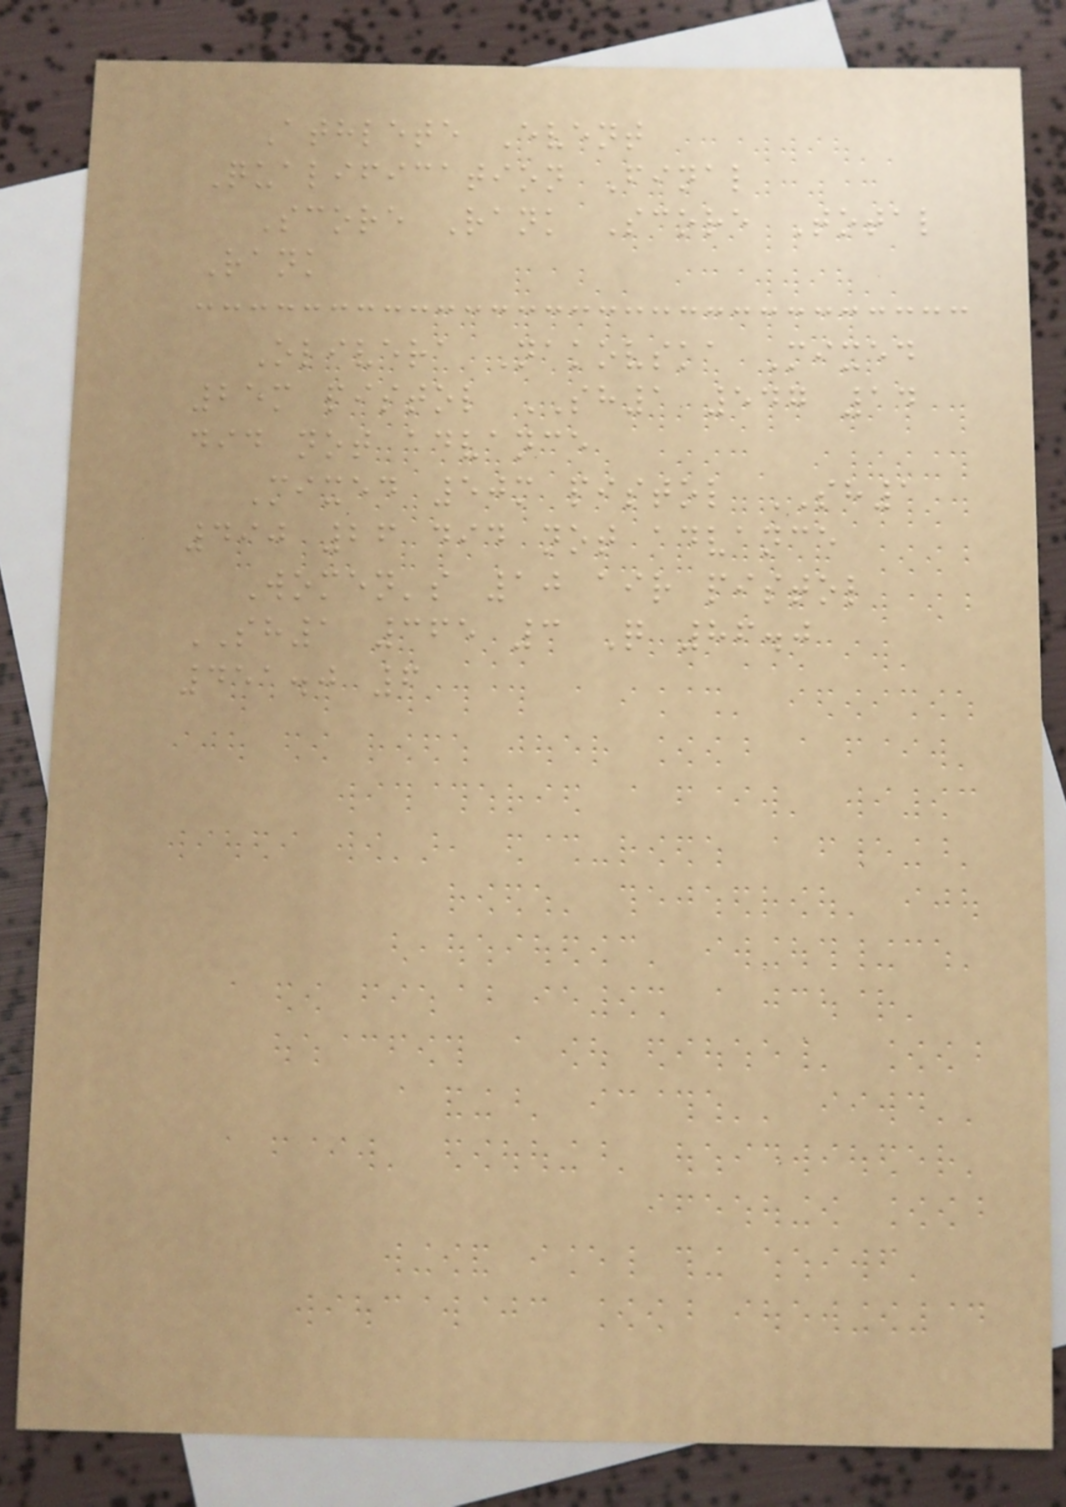Athlete Event
Qualification Final
Score Rank Score Total
Rank
Olivera Nakovska Mixed
25m pistol SH1 547 14
did not advance
Mixed 50m pistol SH1
490 26 did not advance
Women's 10 air pistol
SH1 365 3 Q 86.0
451.0 6
